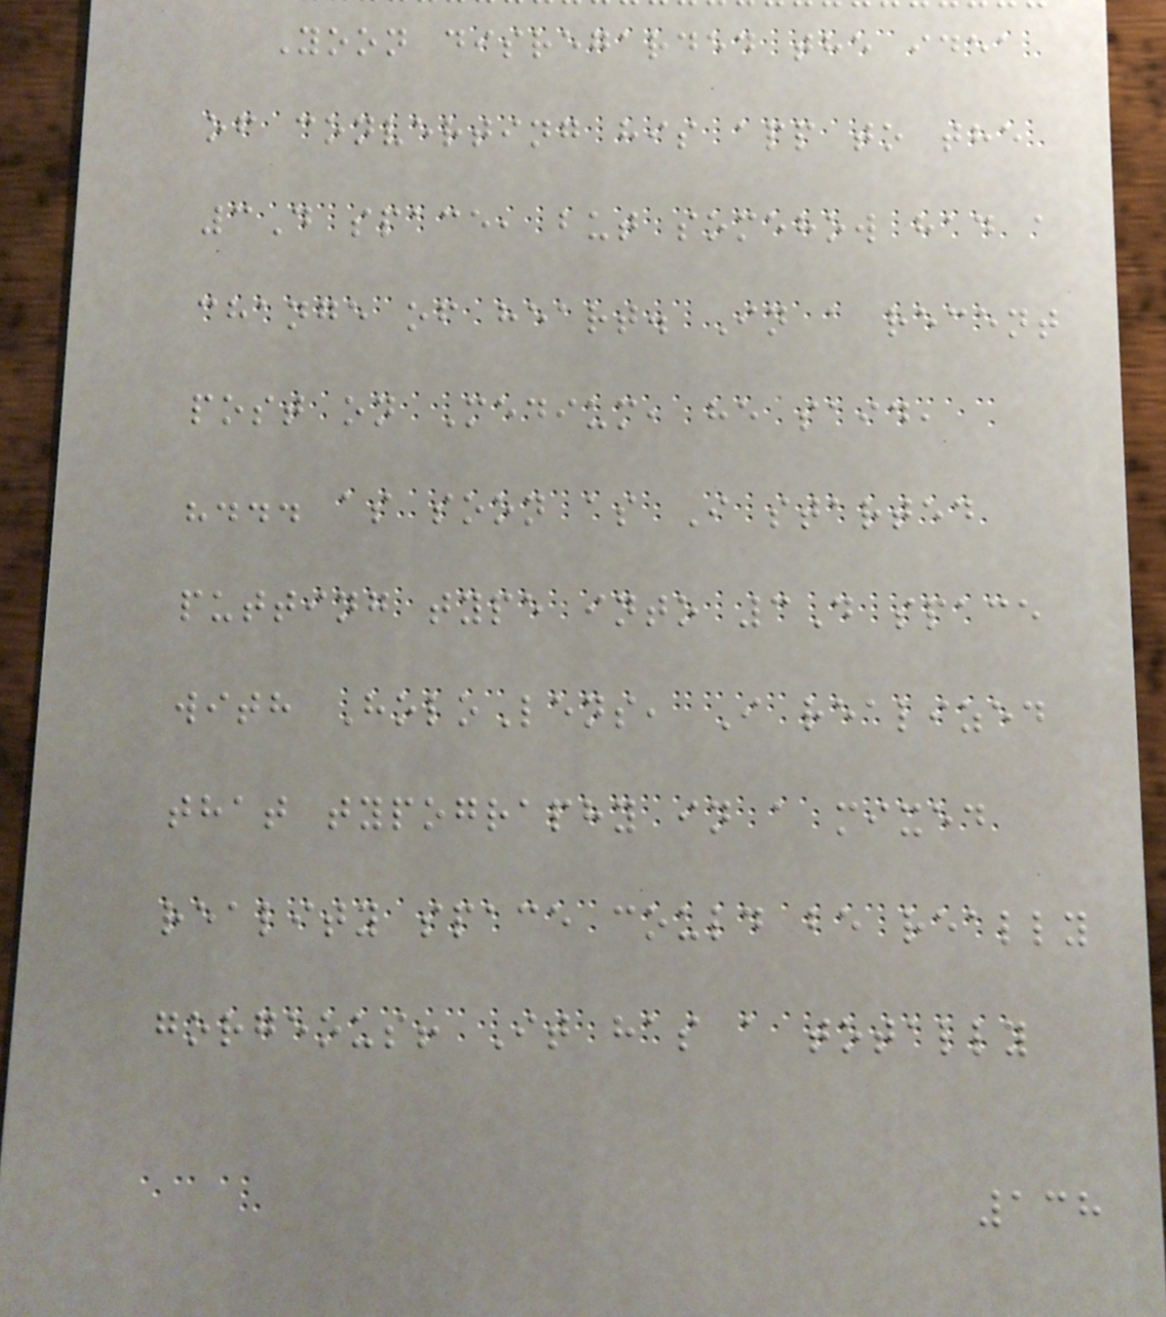Yoon disregarded the idea
of converting his app to the
3D space, but somehow had a
change of heart. In a recent
post on Medium, he said,
"... as soon as I started
putting type into 3D space
with HoloLens, I realized
that typography in a mixed
reality space could be really
gorgeous! It has a totally
138
